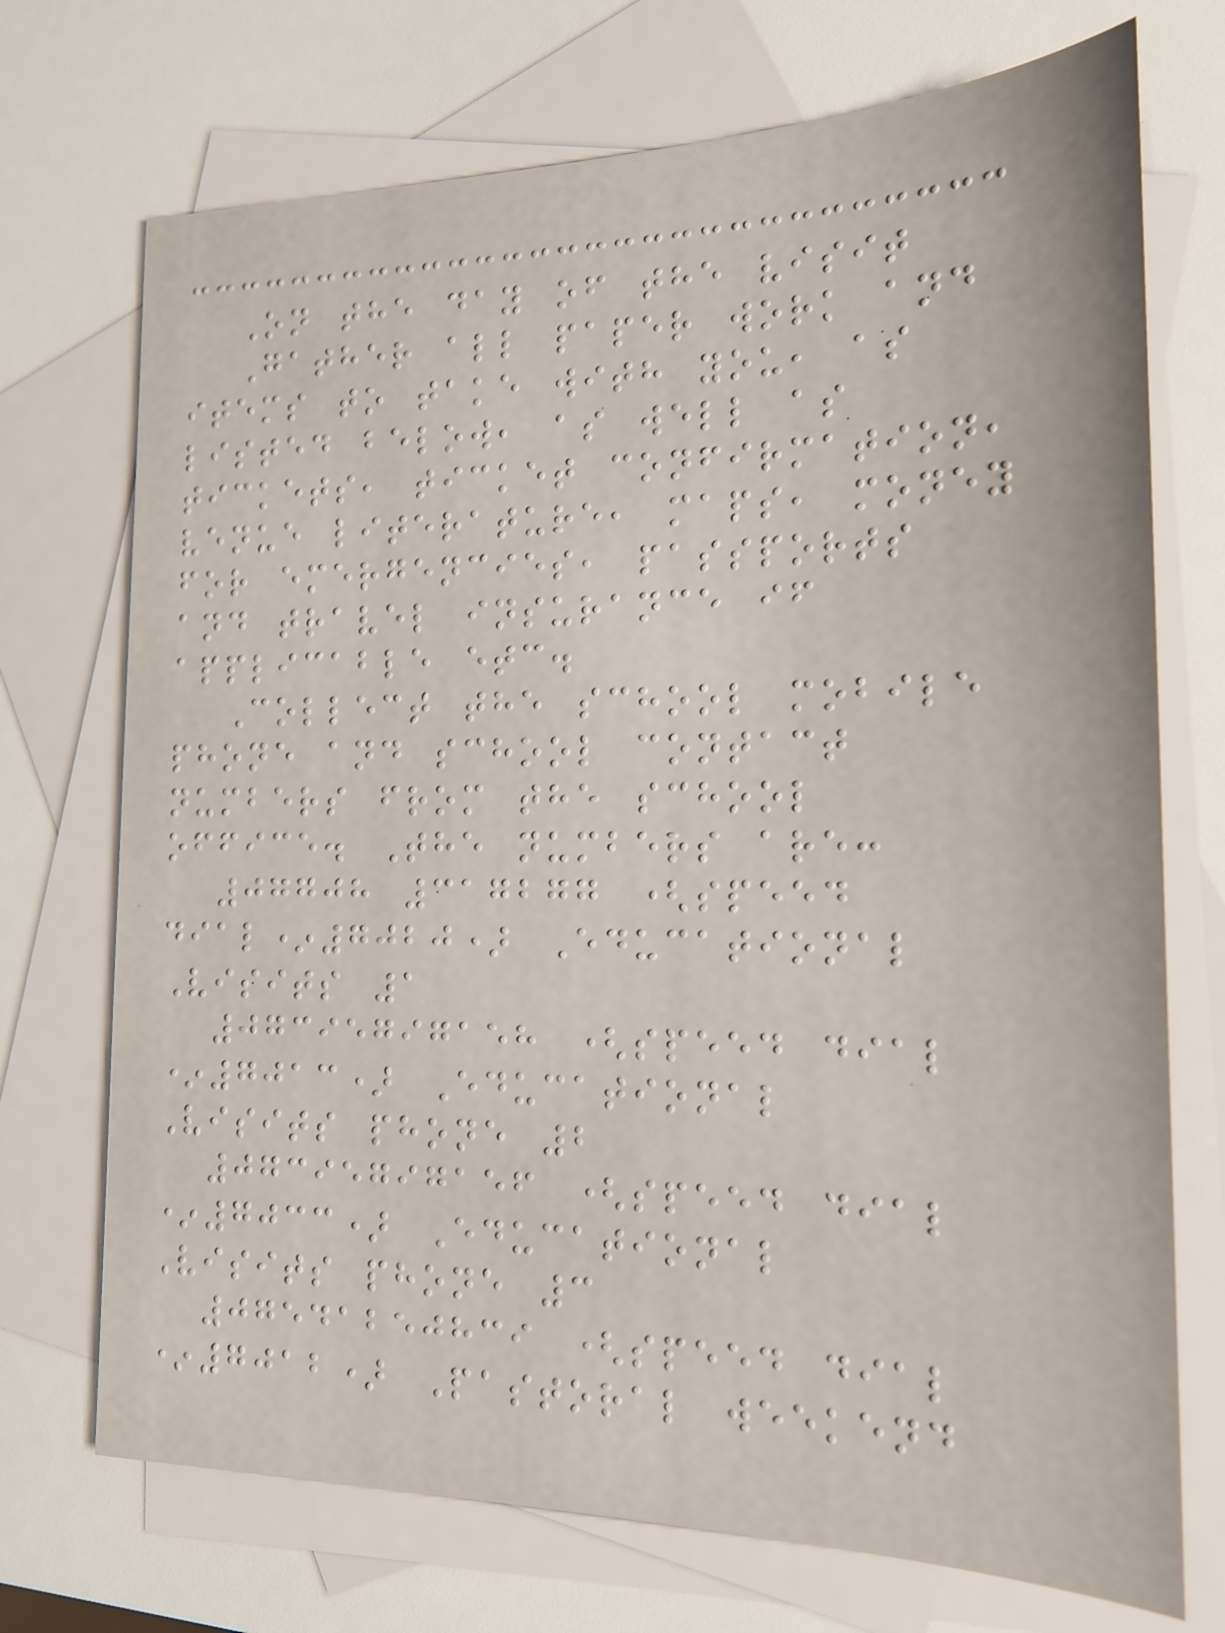On the day of the visit
Gather all paper work and
items to take with you, as
listed below, as well as
tickets, ticket confirmation,
venue literature, maps, money
for emergencies, passports
and travel insurance if
applicable etc.
Collect the school mobile
phone and school contact
numbers from the school
office. The numbers are:
07708 317277 (speed
dial*7020) Educational
Visits 1
07395797158 (speed dial
*7013) Educational
Visits phone 2
07395797156 (speed dial
*7033) Educational
Visits phone 3
07541250839 (speed dial
*7012) Pastoral weekend
